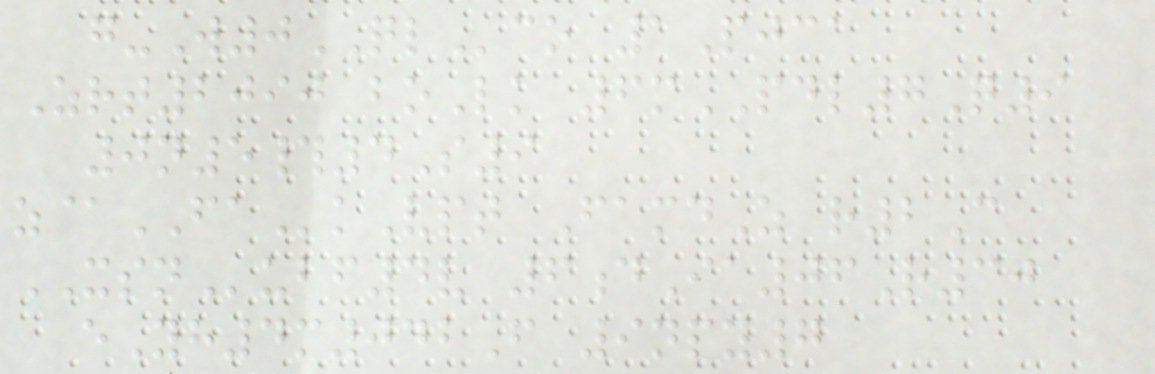g-W0QLco 1Pjca
Zrt2090 boLk 6mPDL7Q9
0n5#4S9
z@FAkVpt FamdZ r2C
XSNubf4v 6dIa06R30
eYh4m042F 9npy7
